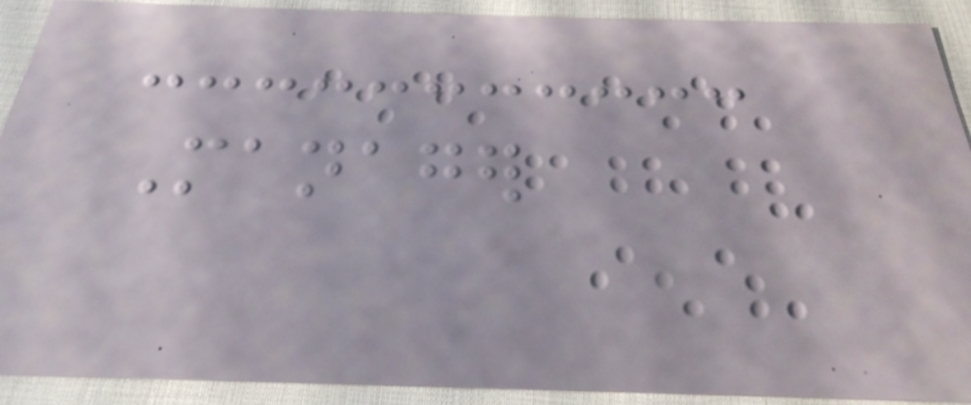Manager
